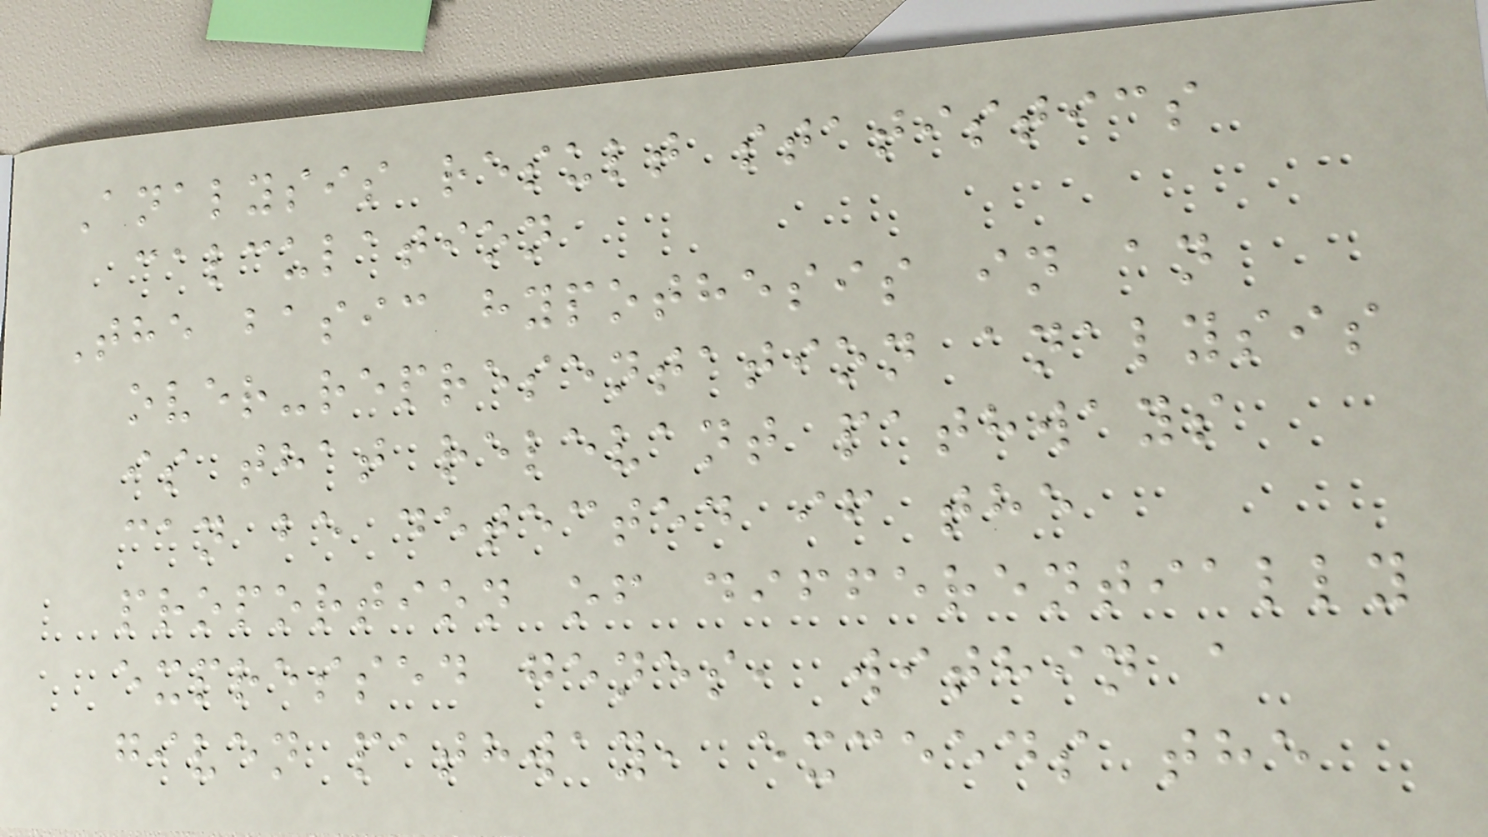Analysis result statistics
calculation
The basic hypothesis in an
over-representation analysis
is that relevant pathways
can be detected if the
proportion of differentially
expressed genes, within a
given pathway, exceeds the
